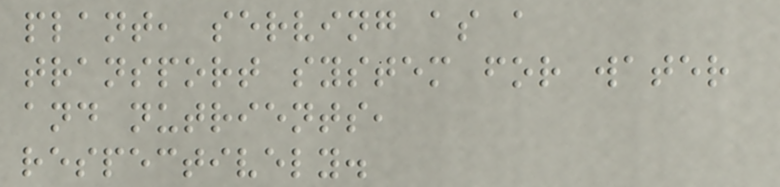plant, serving as a
transport system for water
and nutrients,
respectively.
